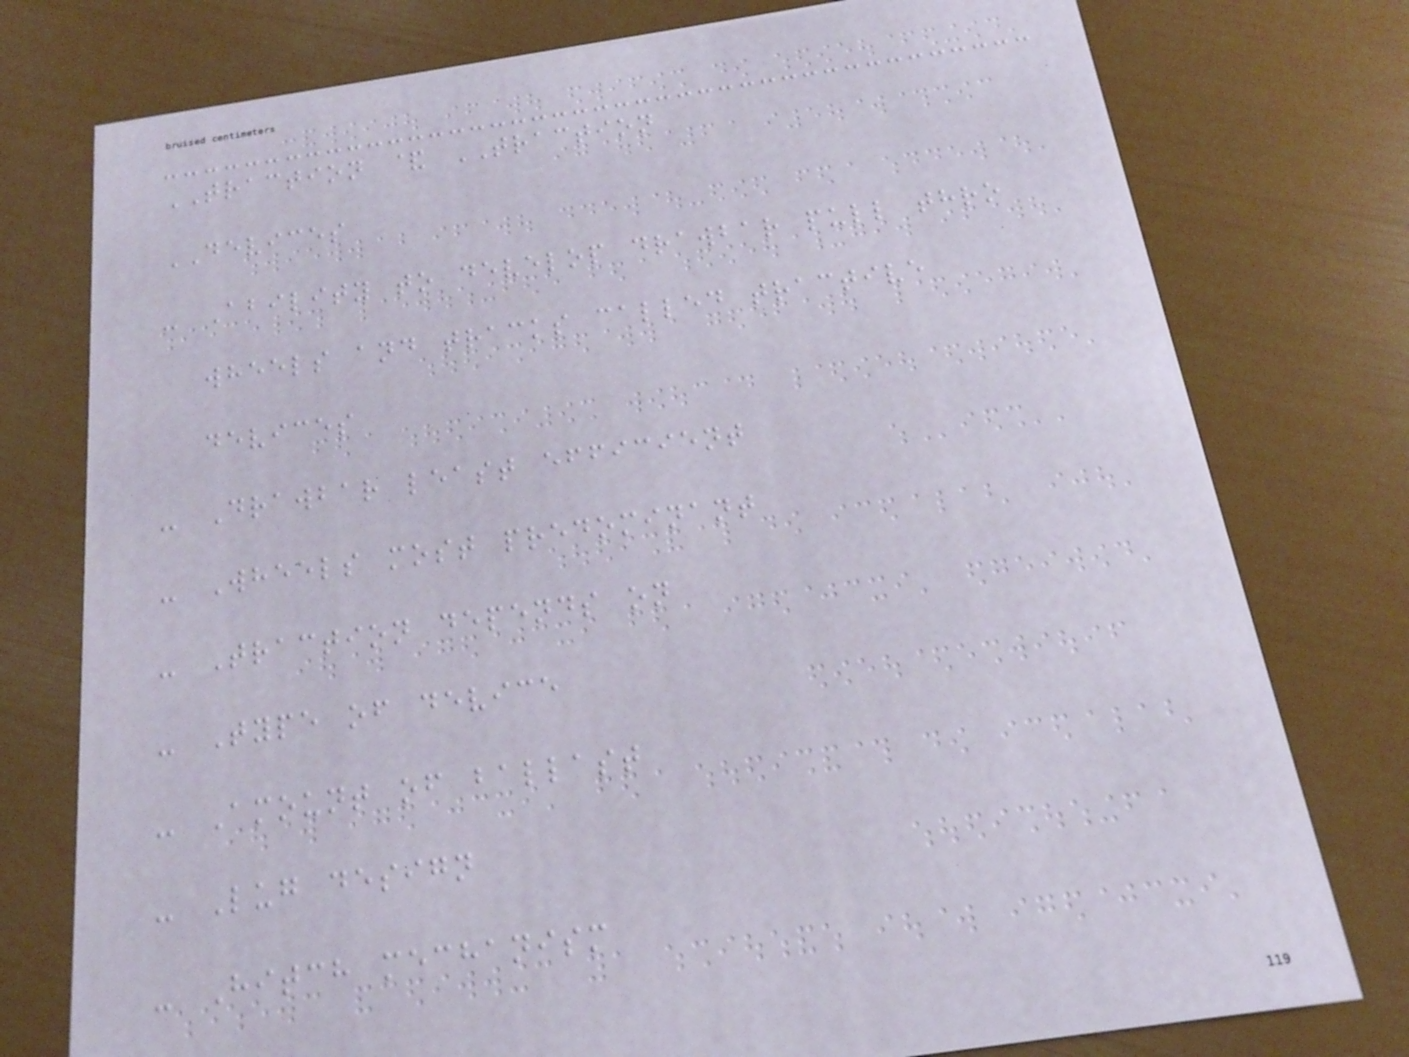TRACTION & TRACTION
DEVICES
- Ability to develop drawbar pull thro
wheels and tracks called tractive
devices
- Drawbar least efficient
- Wheels most predominant
- Traction depends on
- Type of device
- Amount of ballast
- Lug design
- Hitch mechanism
